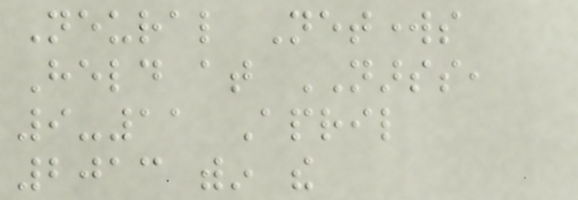Neural Networks
Held at NARSS,
9-11 April
2013 within the
